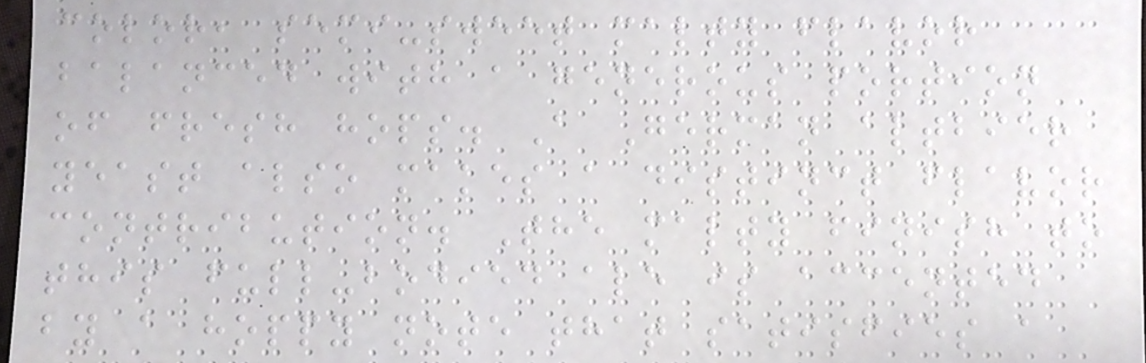color, semi-sweet malty flavor
balanced with a generous portion
of fresh hops. A German altbier
yeast also makes a distinct flavor
contribution. The malty finish to
this full-bodied ale is accented
by a hoppy note that satisfies a
